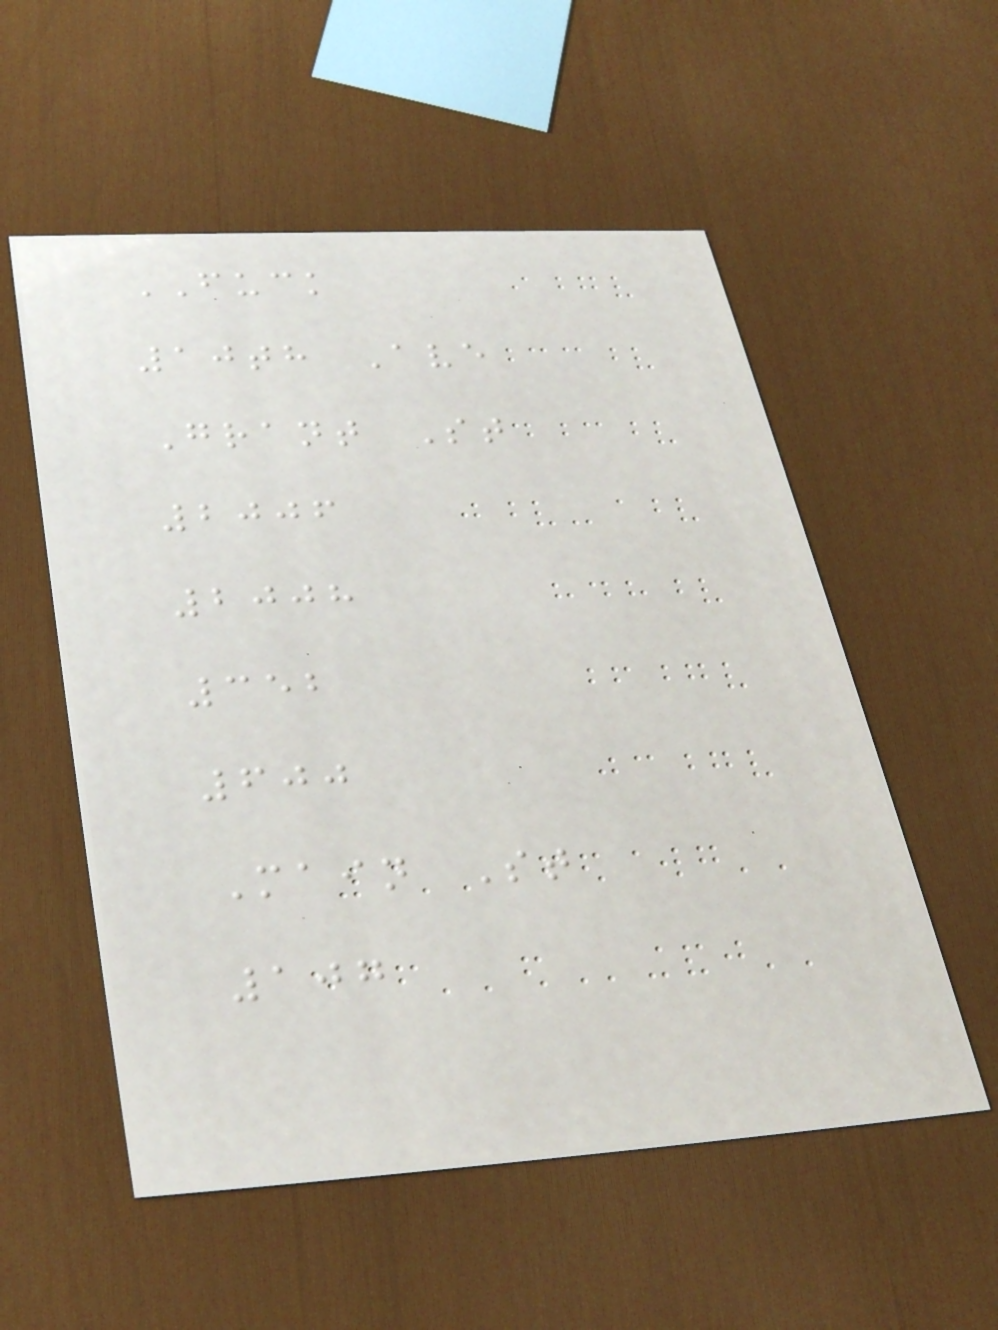FUCK
10th Ave
Grant St
2006
2008
352
600
Main St
107
